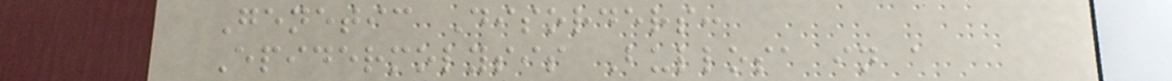Genetic Disorders:
Epidermolysis Bullosa in a
